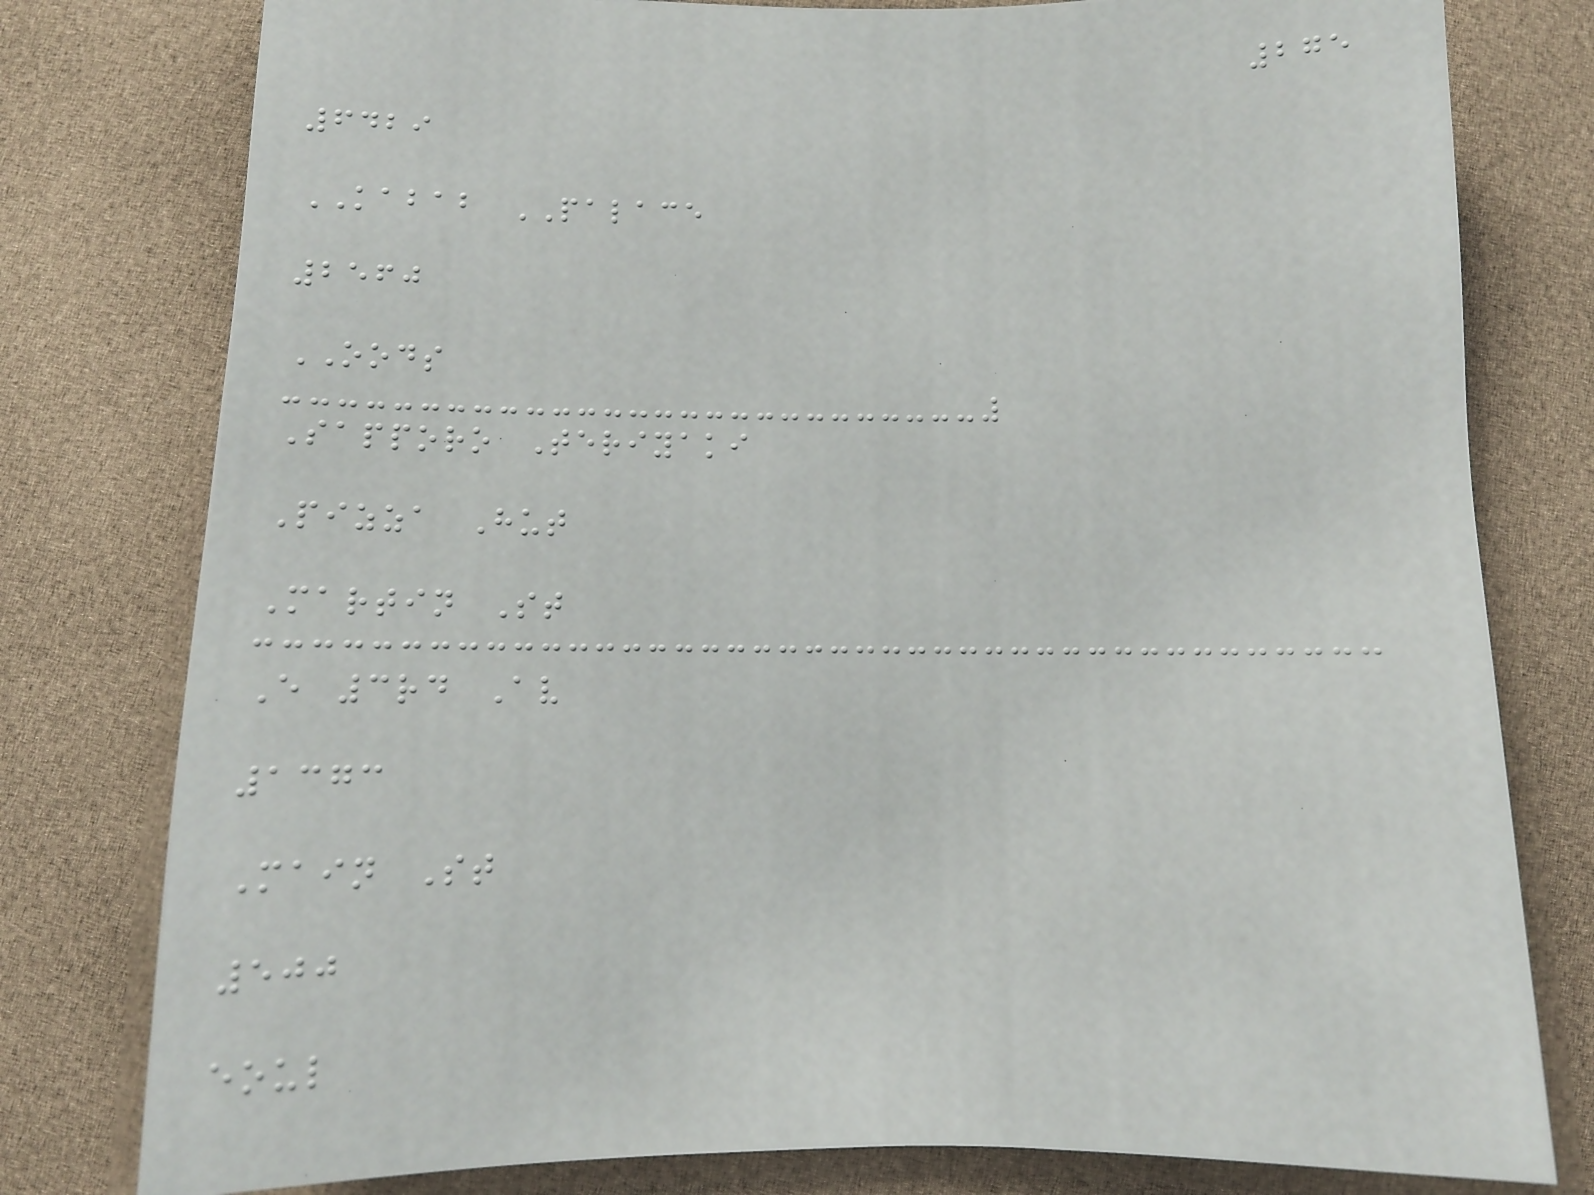275
6429
KABAB PALACE
2560
OODS
Sapporo Teriyaki
Pizza Hut
Martin St
E 3rd Av
1373
Main St
500
eoul
